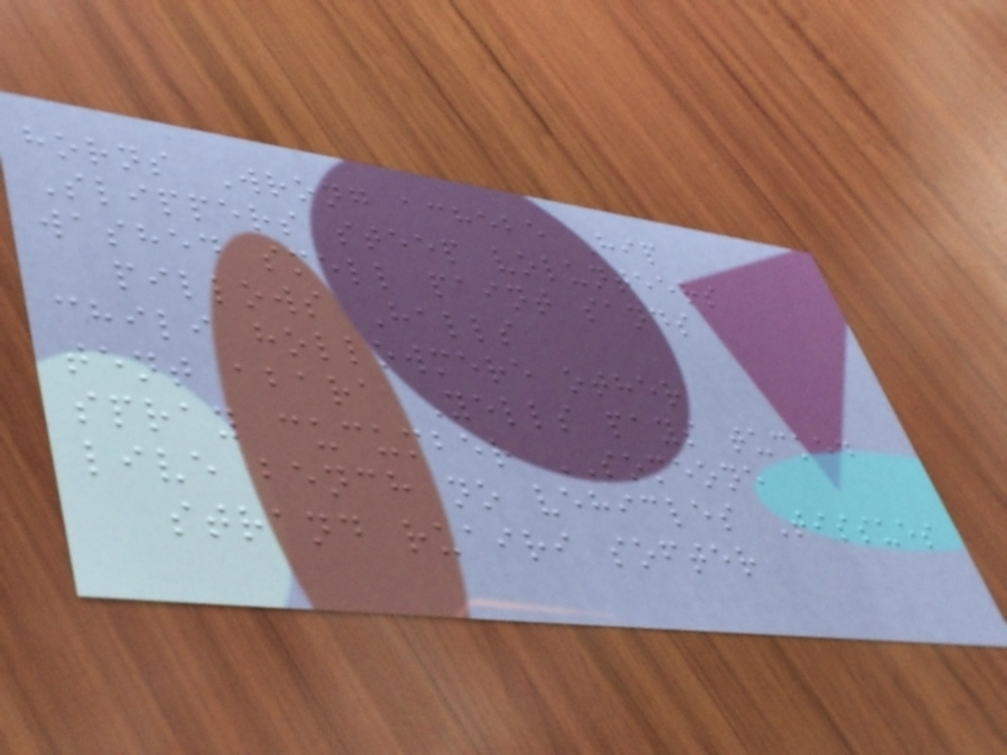horns Wrong achebe Hip
Slippers steep volunteers
washed smell paint sands
pillows Halls
chili hollowmere other
tent abara Yells pays tucked
spray cucumber SOMEONE
live bench no vehicles Tissues
strand ruairi softer
